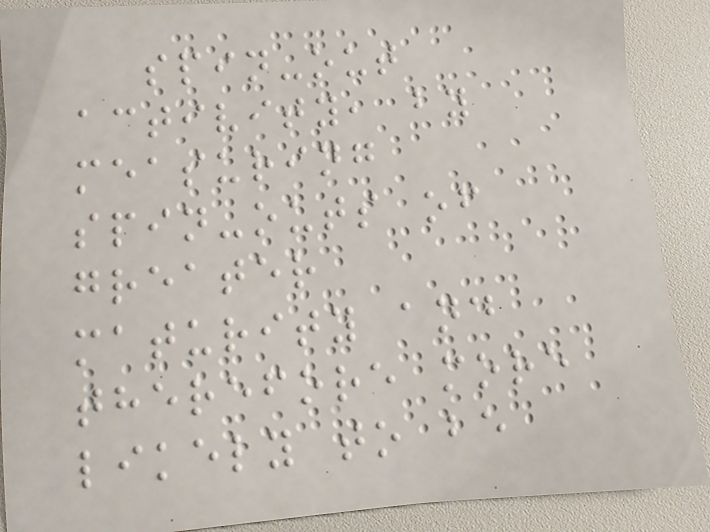spin-out
activity, by
measuring
spin-outs of
greater
maturity and
therefore more
likely to be
